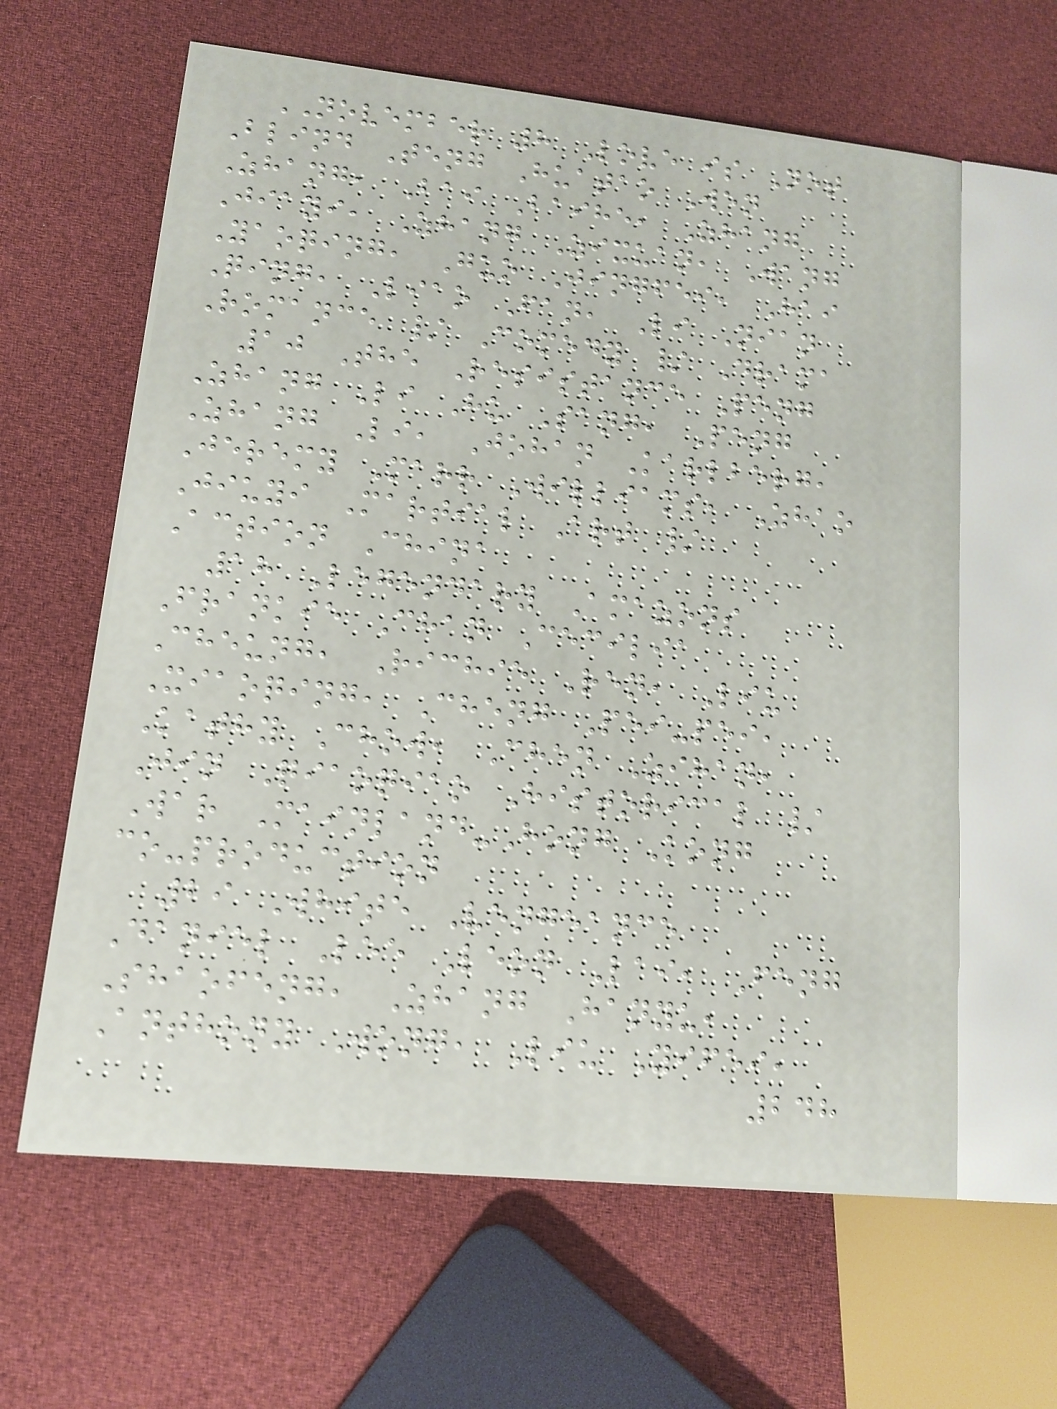NOVEMBER 8 Love is Not
Blind Teng Huatao Wen
Zhang, Bai Baihe, Zhang
Jiayi, Zhang Zixuan, Wang
Yaoqing, Guo Jingfei, Hai
Qing, Liao Fan, Li Nian
Romance / Comedy / Drama
10 The Resistance Peng
Zhang Li Hu Sang, Peng
Zhang Li, Johan Karlberg,
Jeremy Marr Williams, Zhao
Jiuyi Martial Art /
Action China
18 Legendary Amazons
Frankie Chan Cecilia
Cheung, Richie Ren, Liu
Xiaoqing, Cheng Pei-pei,
Kathy Chow, Chen Zihan,
Jin Qiaoqiao Historical /
War Mainland-Hong Kong
co-production
29 White Vengeance
Daniel Lee Leon Lai, Feng
Shaofeng, Zhang Hanyu,
Anthony Wong, Liu Yifei,
248
